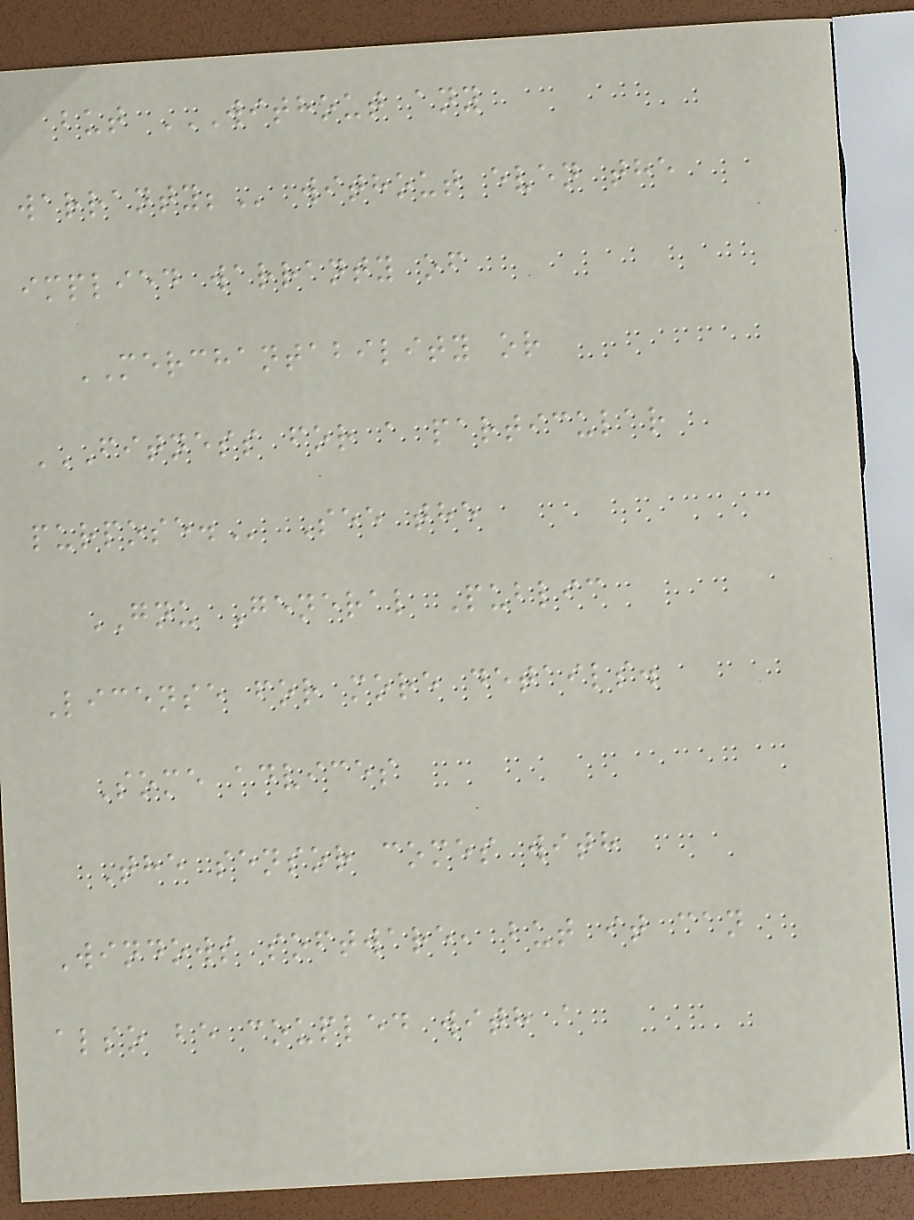but WITHOUT ANY
WARRANTY; without even the
implied warranty of
MERCHANTABILITY or
FITNESS FOR A PARTICULAR
PURPOSE. See the
GNU General Public
License for more details.
Some advices
The sensor comes with
Windows software, but it can
also be coupled with a
